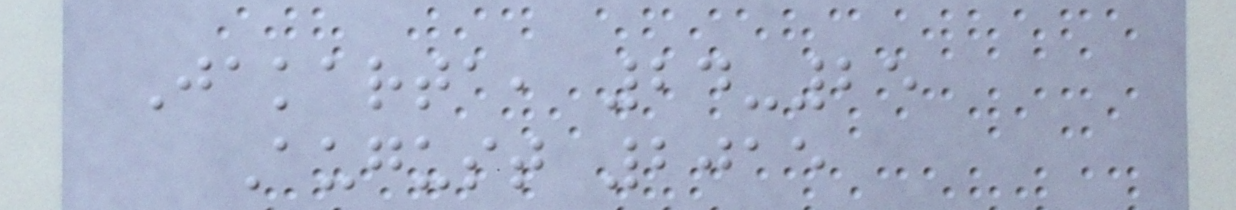Jakarta, 24-25
August 2015
